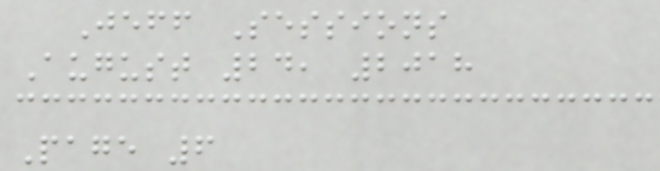Jeff Sessions
August 24, 2018
Page 6
